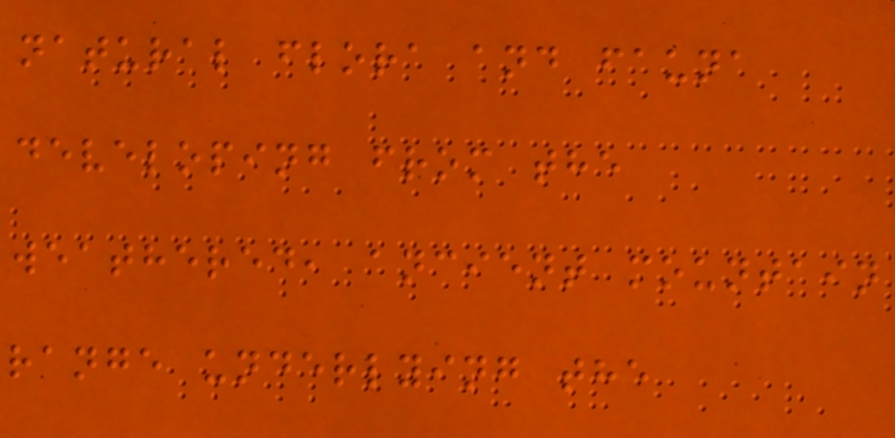natural flora and fauna
developing from the
weathered, ancient mountain
range underlying the
